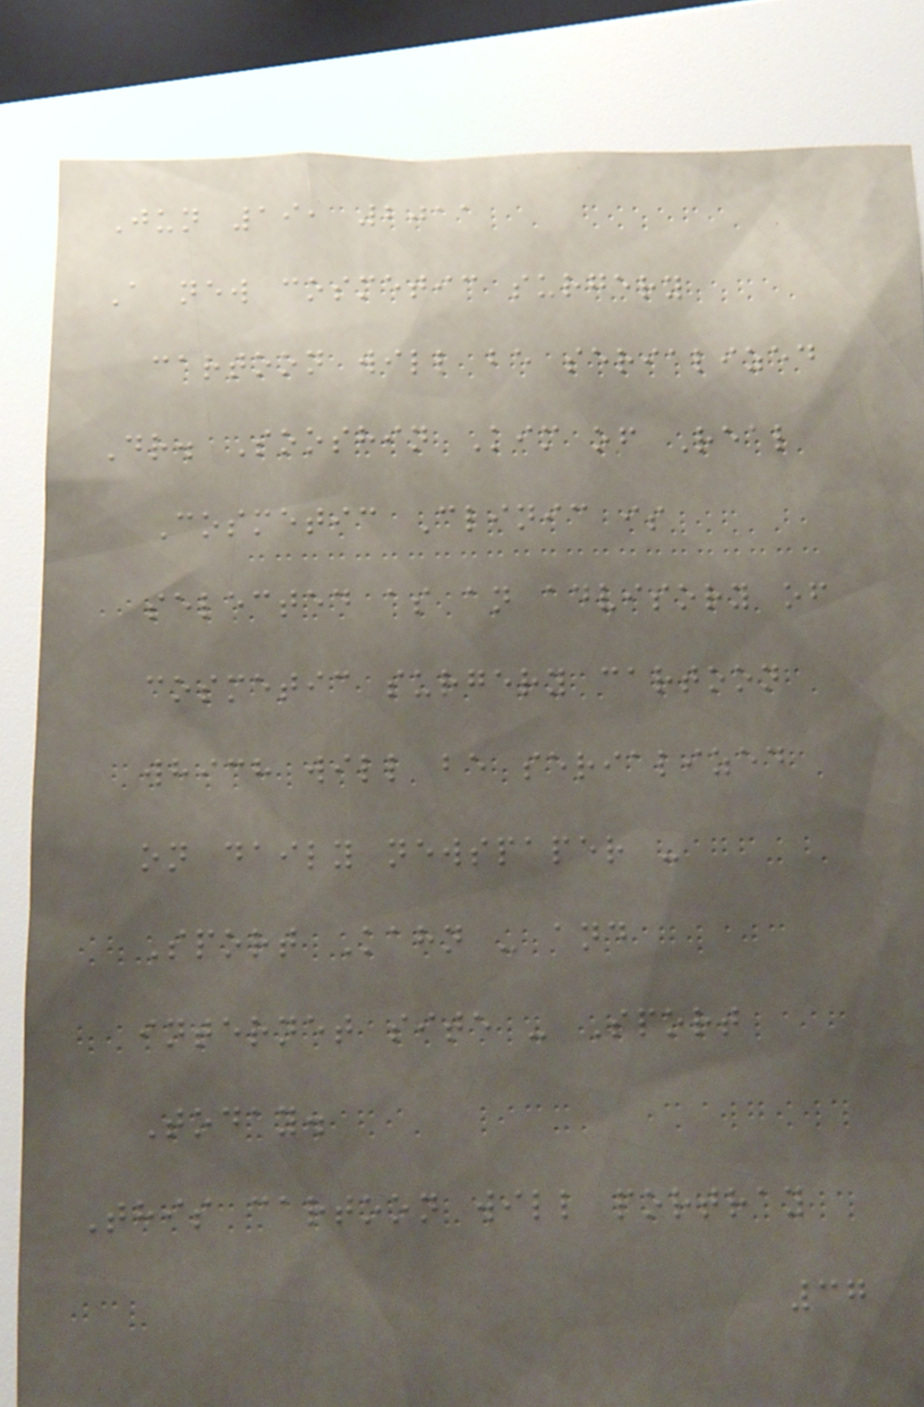Jun 19, 2011
A new cosmetic surgery
cartoon will be serialized
Dr. Sooshin Kim of Real
Cosmetic Clinic is
selected as an advisory of
cosmetic surgery cartoon
which will be serialized
on daily newspaper -
Sport Kahn - and
internet site - Sport
Today.
This cartoon will portray
37
